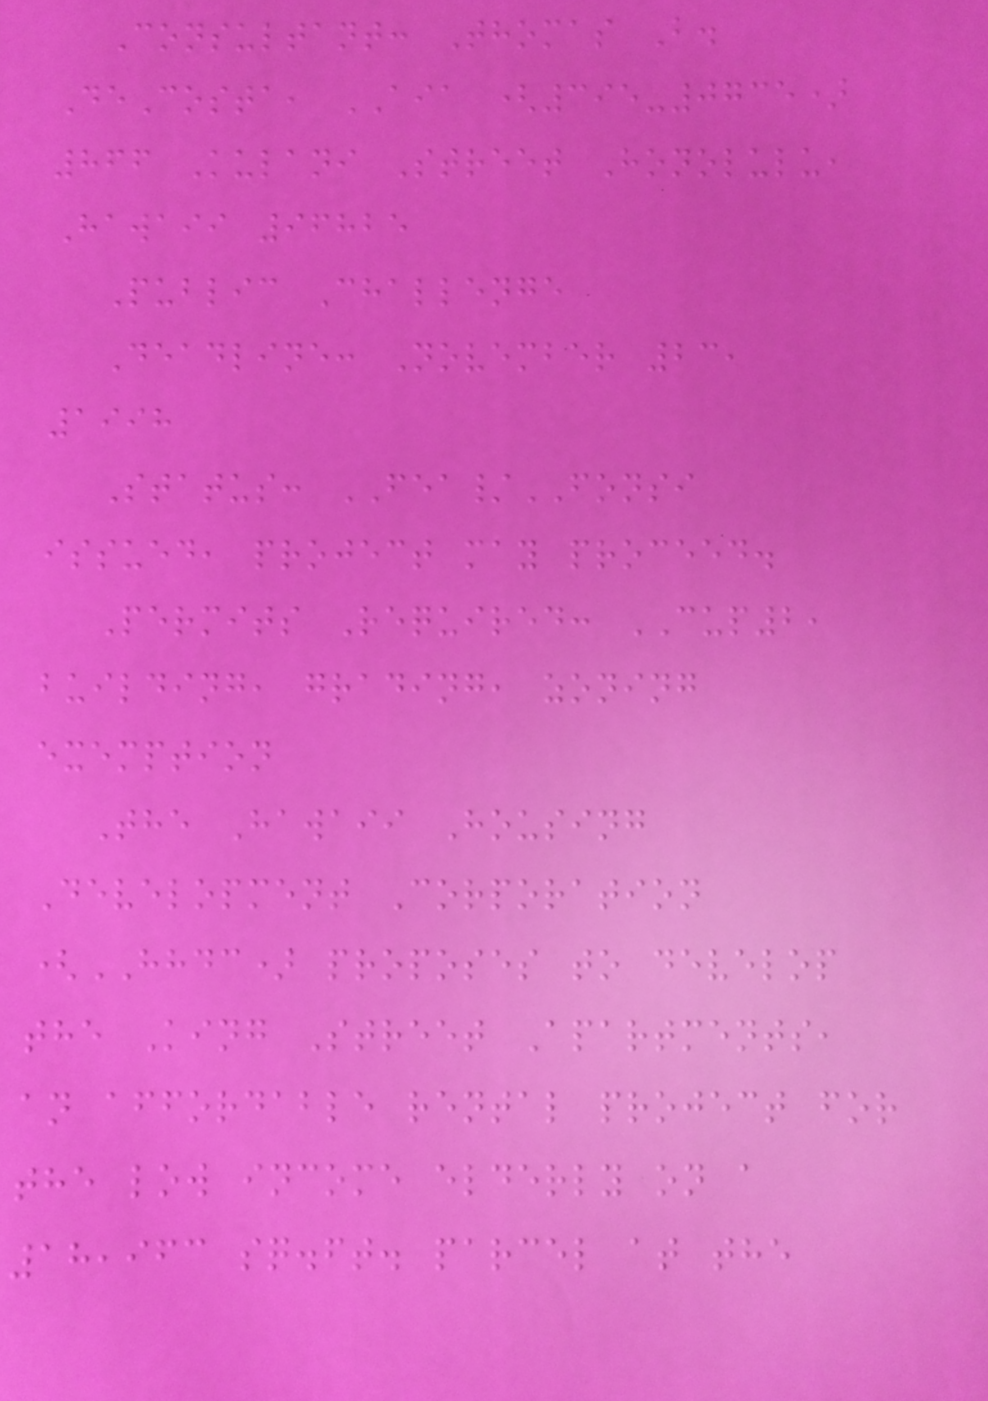Consultant: Thomas B.
DeCosta, AIA (395-0735)
866 Kulani Street Honolulu,
Hawaii 96825
Public Challenge
Deadline: November 23,
1998
Status: FEA/FONSI
issued, project may proceed.
Permits Required: CUP2,
building, grading, zoning
exemption
The Hawaii Housing
Development Corporation
(HHDC) proposes to develop
the King Street Apartments,
an affordable rental project for
the low income elderly on a
18,963 sq.ft. parcel at the
